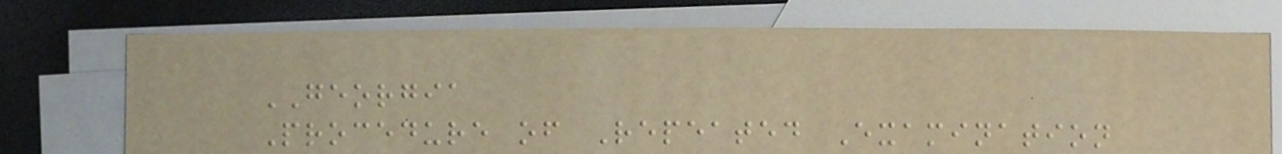GEORGIA
Procedure of Repeated Examination
